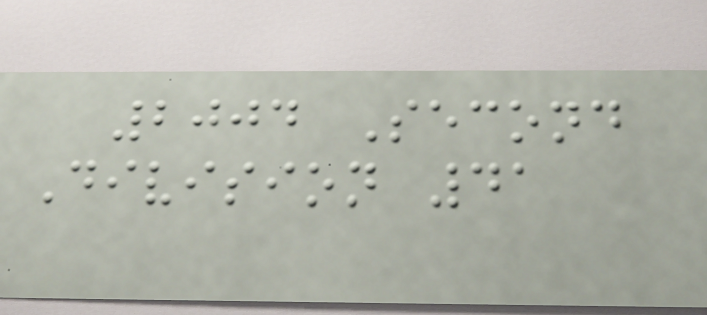2004 Second
Division 41
